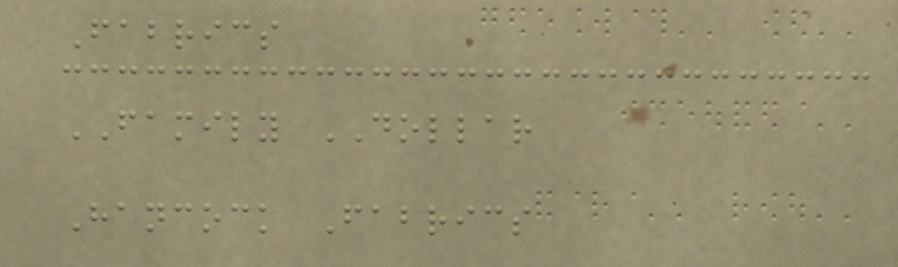Fabrics
FAMILY DOLLAR
Hancock Fabrics
